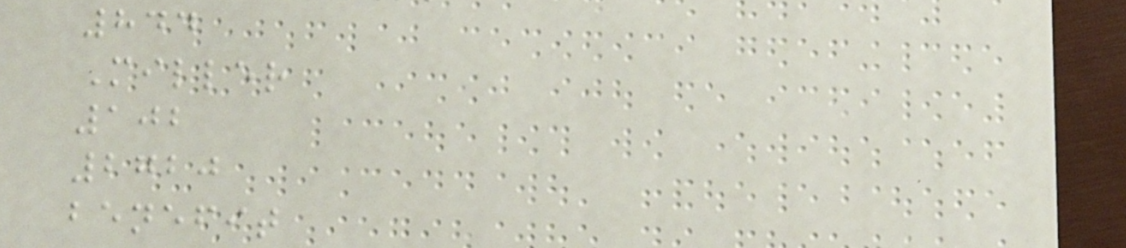844
Miller
102
2720
benefit
